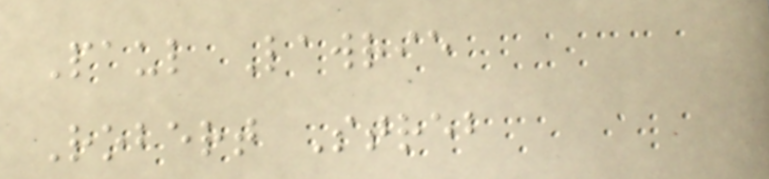Paul Lawrie
Robert Streb
